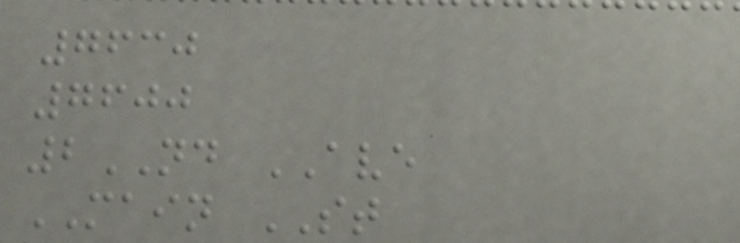7630
7600
2ND AVE
MAIN ST
